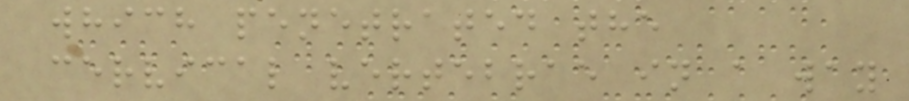which penetrated the
cervical vertebrae in a way
